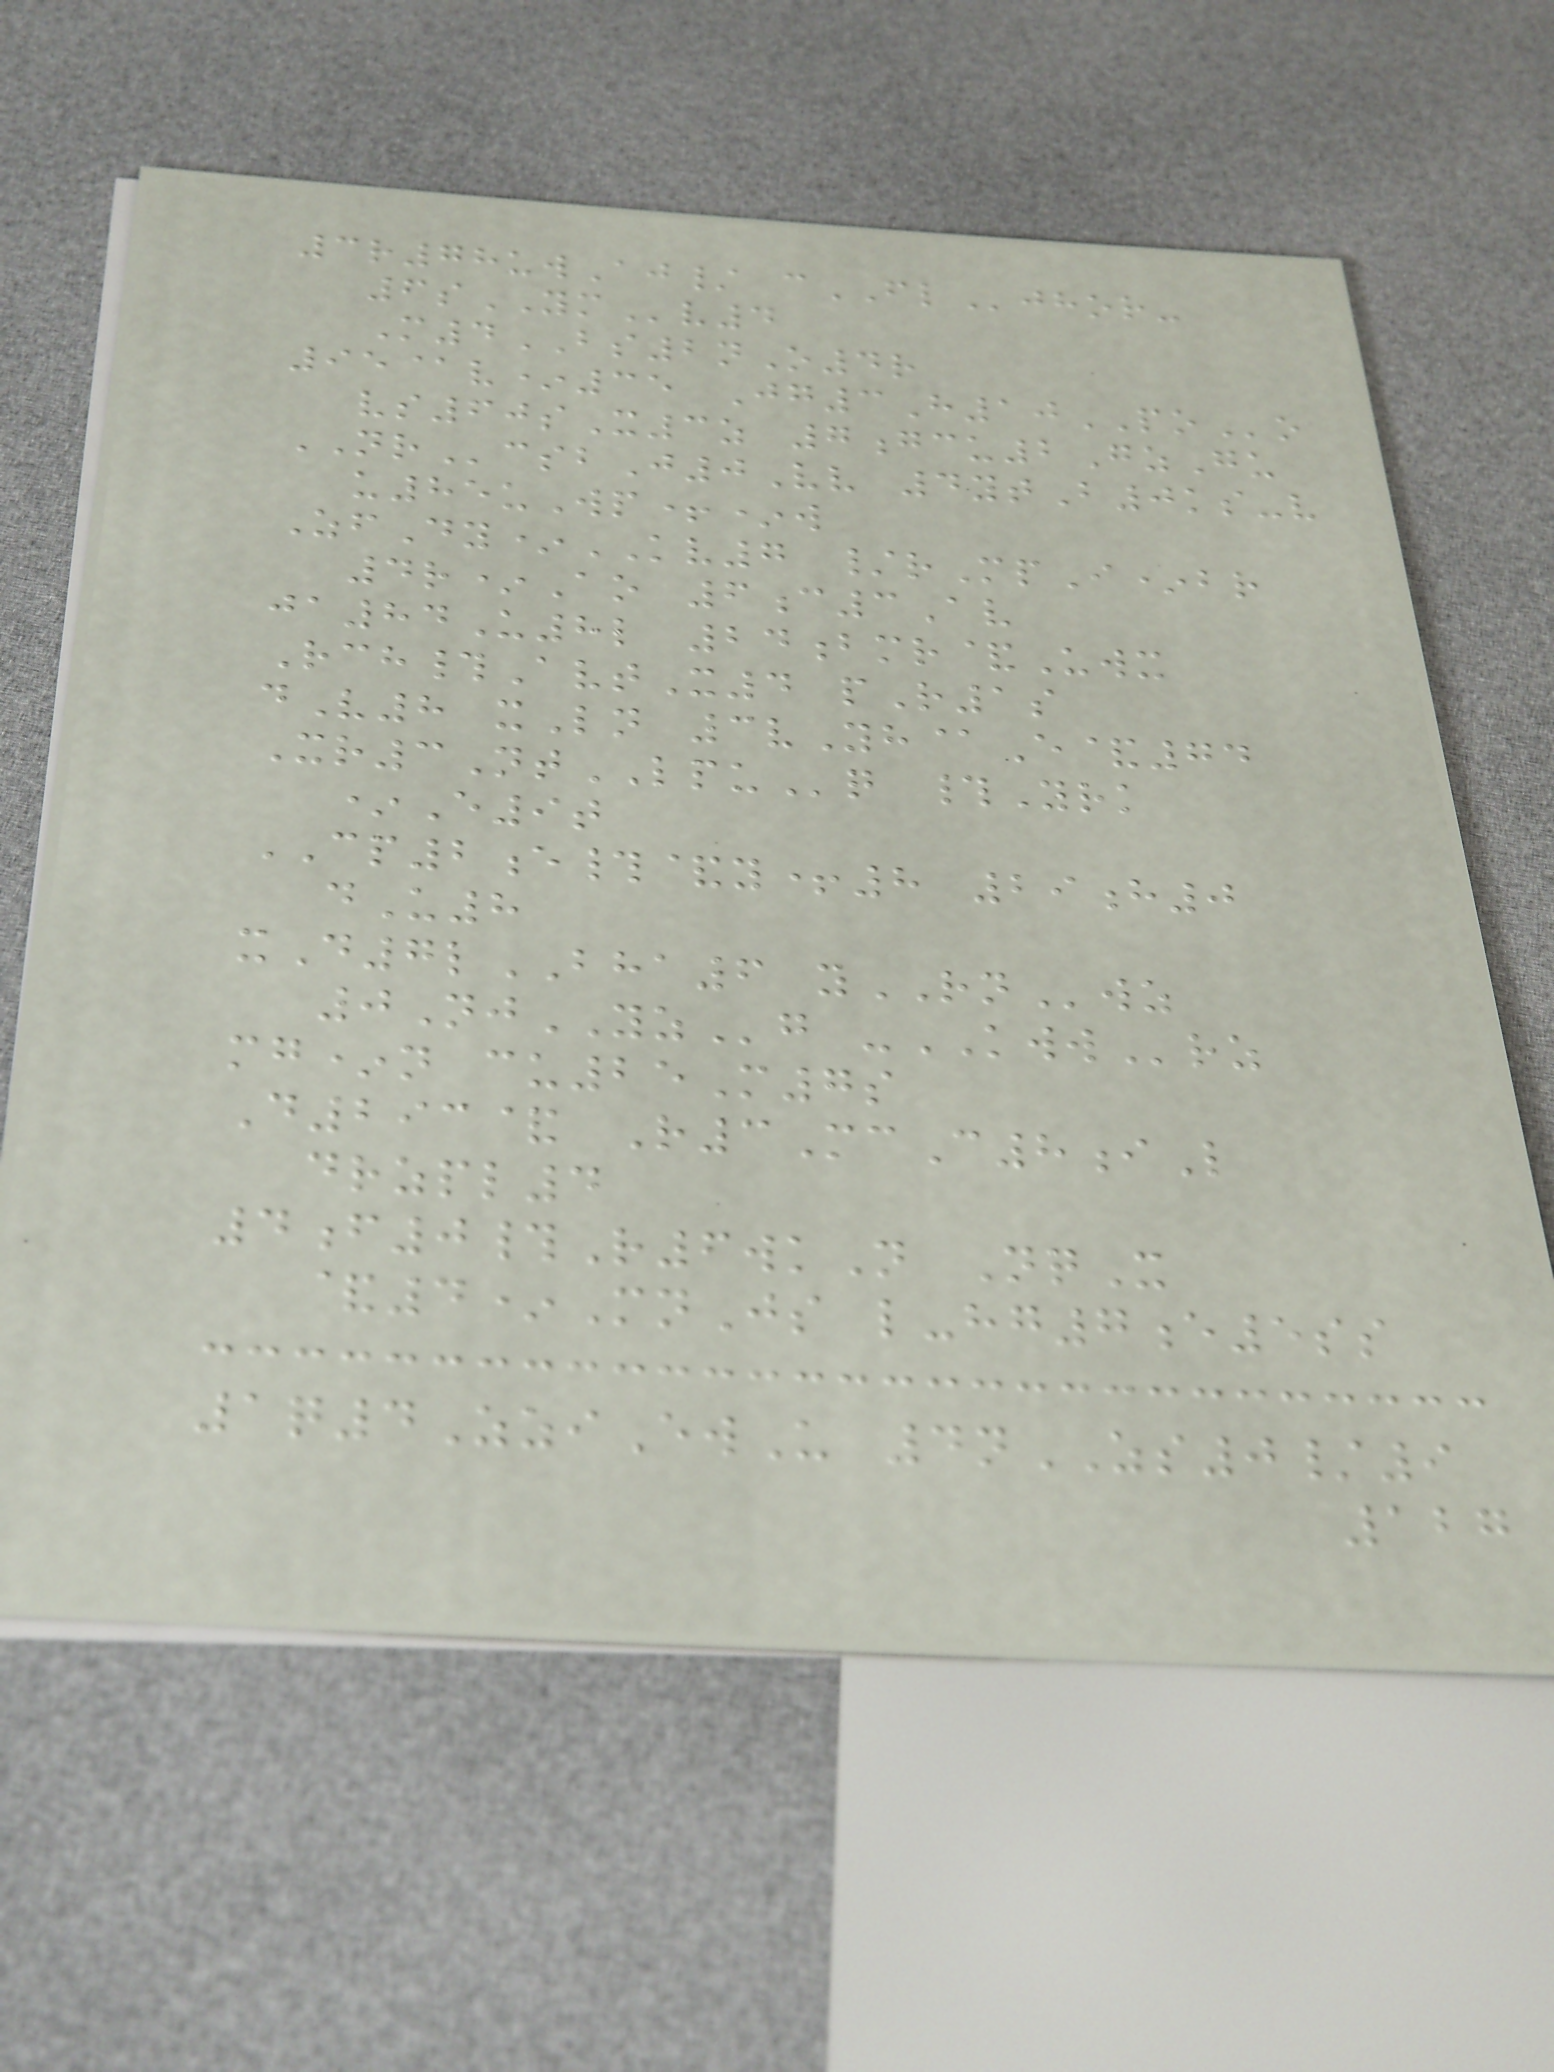3r78uwAj/ cFLjhor-
6sYMv4
M4BS2nO4r
95@v*35 Jg3H10POo
vs60sX3z 7gcu2GzGu
NRcsbJ0Vv 4ytB0ks-v
u85uWp+*w
ZfDy*KV7 /rMpI*br
4r*Ao 6c3Av
ja84U8l 24bmr&Uwx
Rch#AvtX4 pR1s
dV8 xLn 3vYh@E&74
Xr3NtLPUq #Yrk
*E9t
CP2e#&y+8 29h0
dU8
xD7lBHA6 yRNwz
0NjYZg -KWWrz
mg*n cu25M7s
D293& R3McC8iL
drzpl4
4f0#R6wkN NqX
&4*MnJs l-hg7e5ss
1q4ZziEwU 4nZS0/9
127
